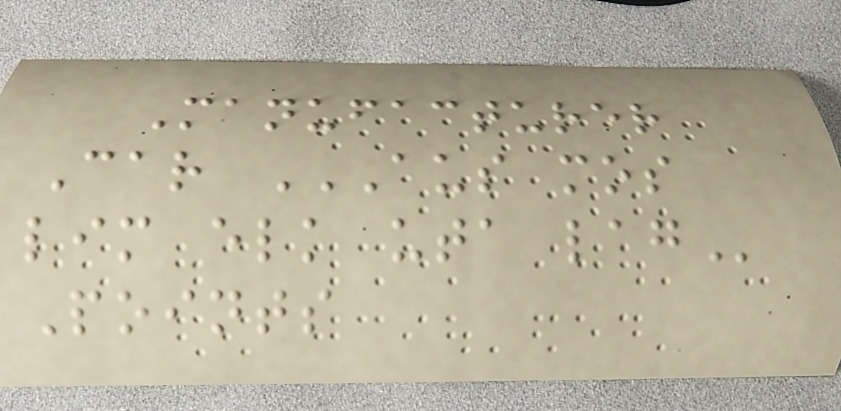Manufacturer
Car AUS MOS
LIM ELK UTA LAG
Points
